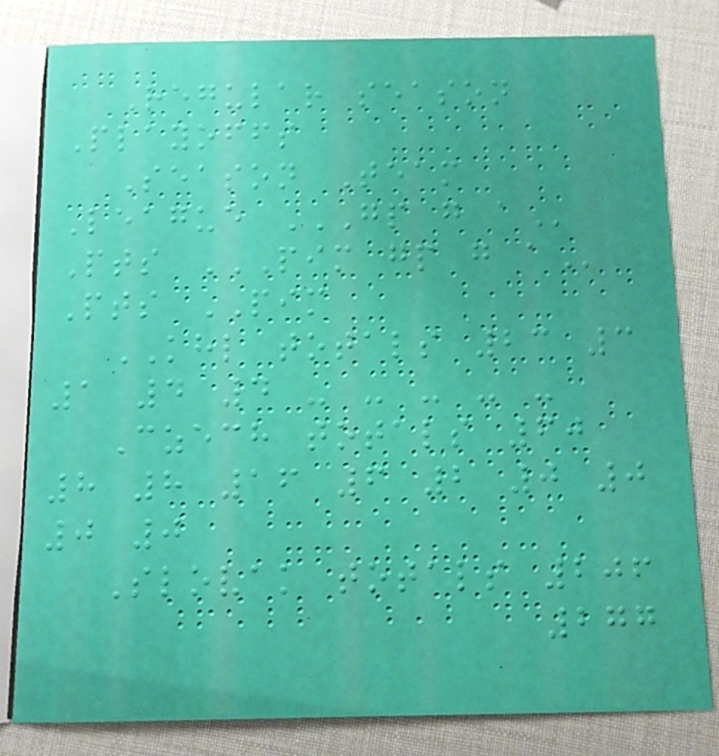Regular season
Playoffs
Season Team
League GP G A
Pts PIM GP G A
Pts PIM
KHL totals 23 3
1 4 4 - - - - -
Czech totals 60
8 8 16 6 2 0 0
0 0
Slovak totals 206
277
